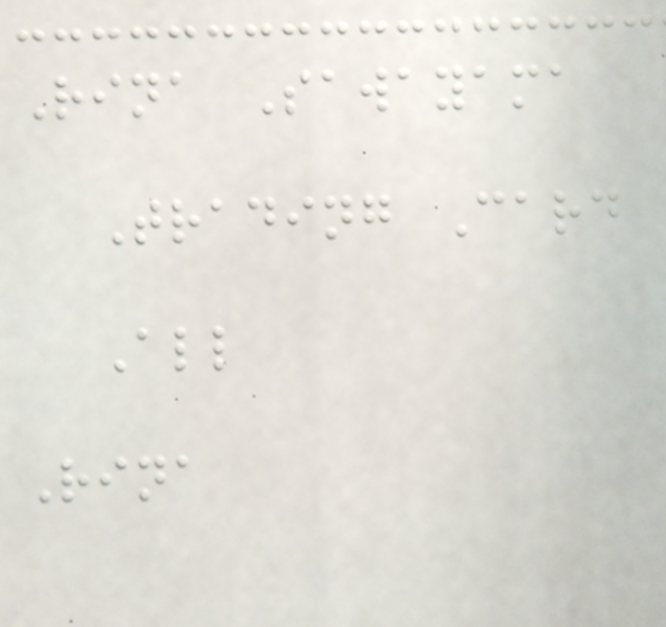Rina Sawayama
Trading Card
All
Rina
